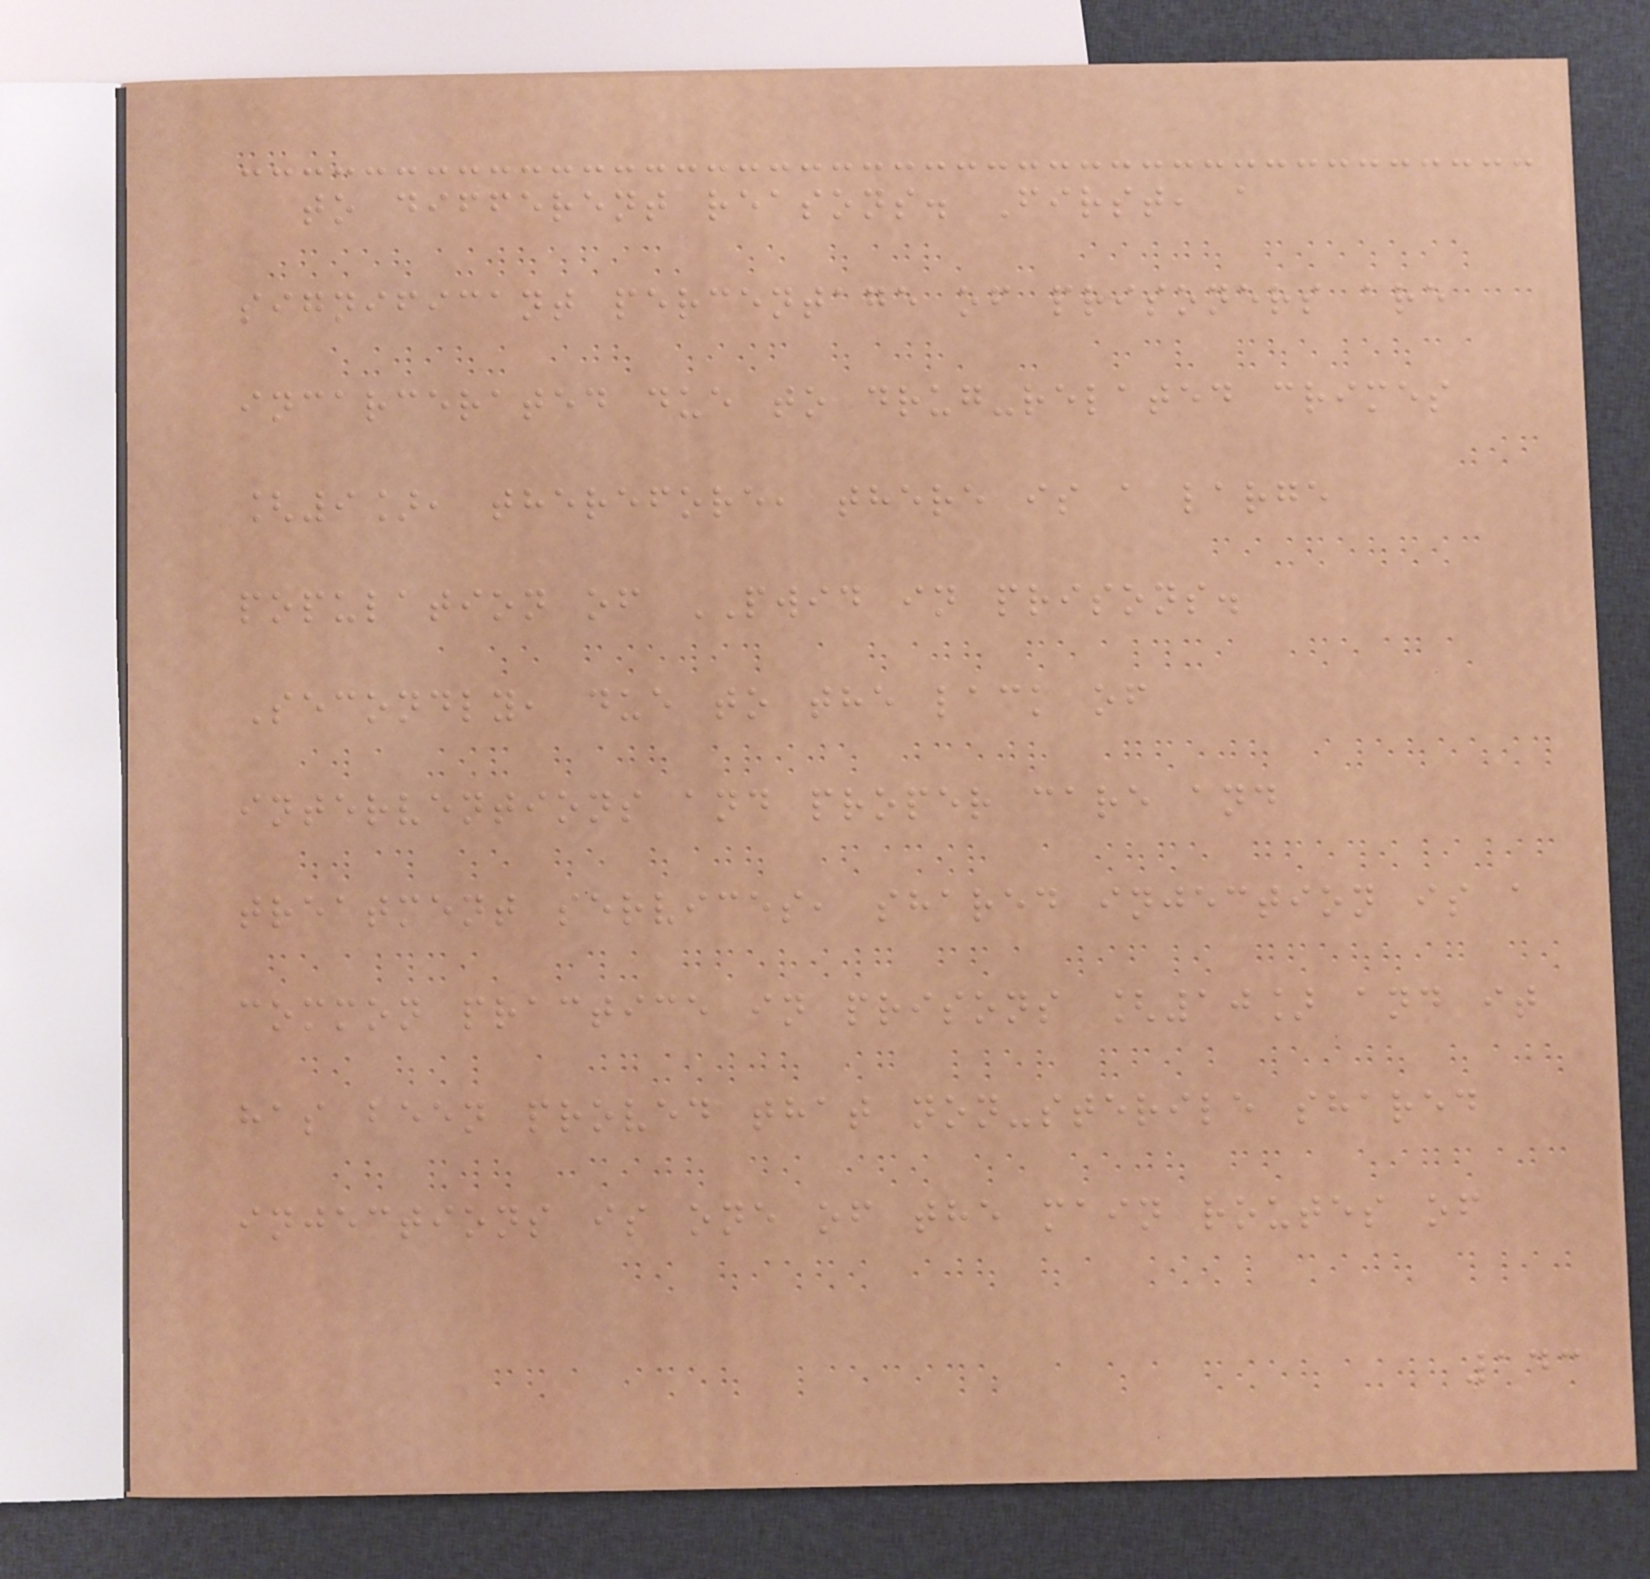to different reasons. First, a
significant percentage of prisoners are
incarcerated due to drug-related crimes
[9], therefore, there is a large
population of PWID in prisons.
Secondly, due to the lack of
interventions and proper care and
treatment services, shared injection is a
common practice in prisons [10] and it
has been proved that non-sterile shared
injections is one of the main routes of
143
